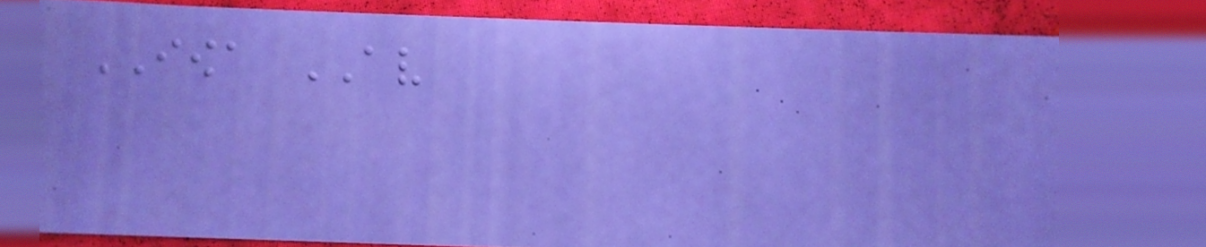IOWA AV
